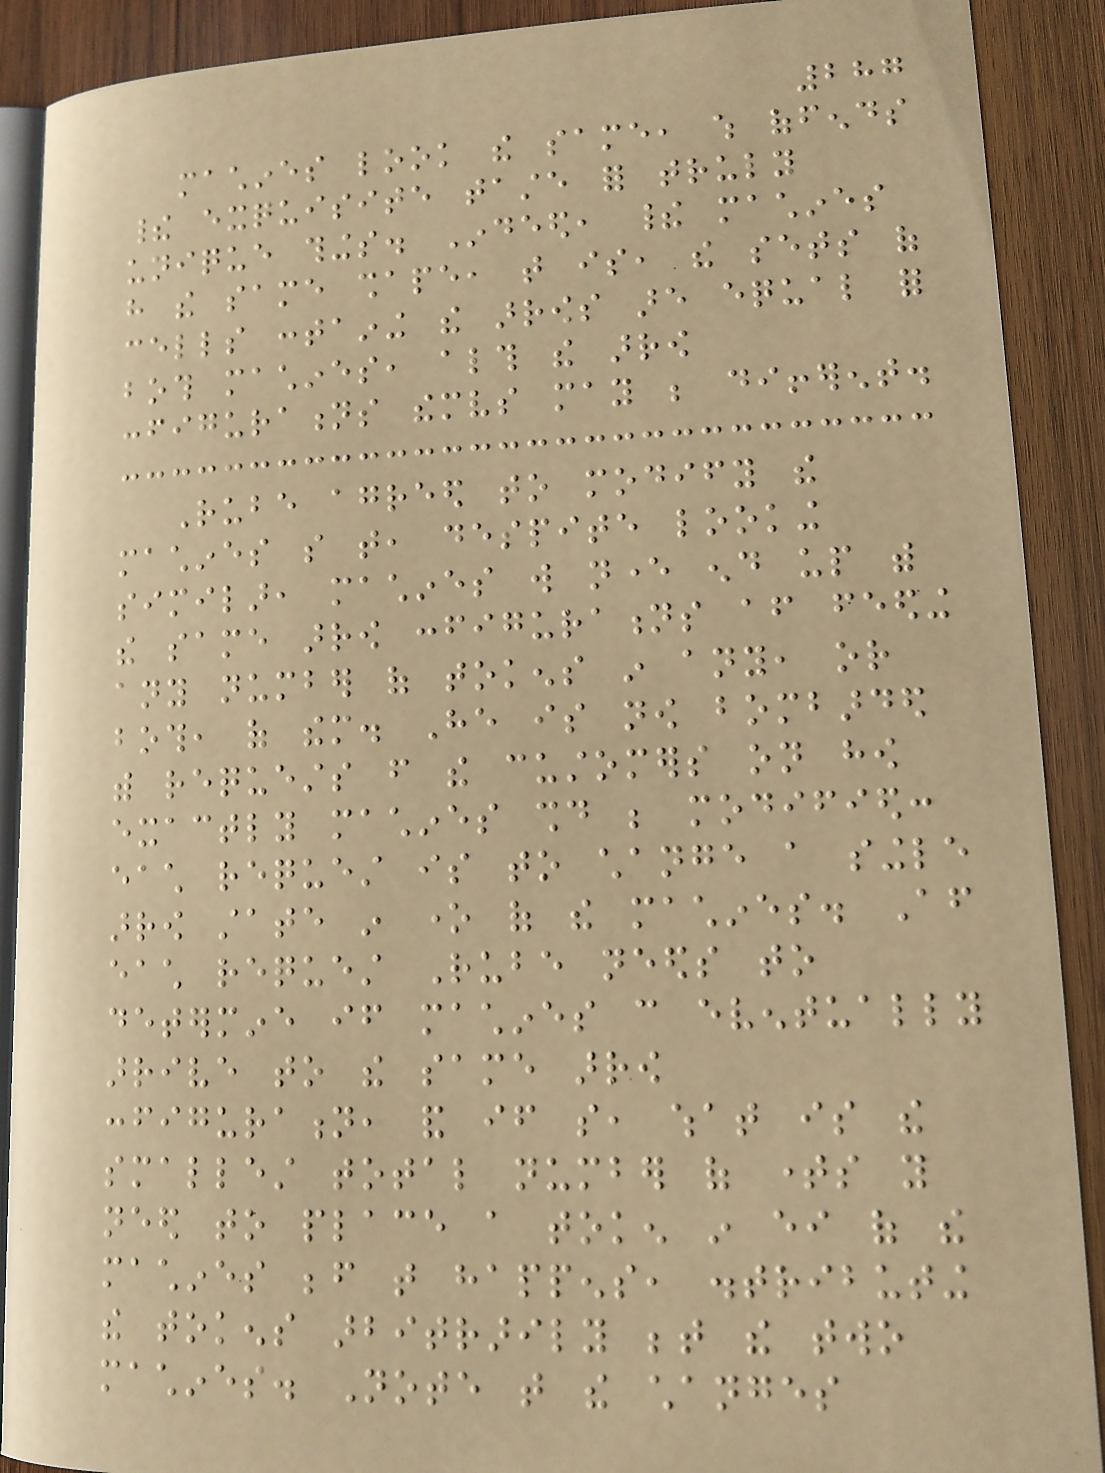287
machines look the same, which offends
their exquisite taste for truly
unique things. Indeed, their machines
have the same shape, that is, the sets of
cells containing the arrows are equal for
both machines, although the arrow
configurations themselves may be different.
Rube agreed to modify the
machines so that, despite looking
similar, machines will never end up with
the same arrow configurations after feeding
any number of tokens in any, or
both, of them. He is now bombarded
with requests from the customers on how
exactly machines should be modified:
each request is to change a single
arrow state in one of the machines. After
each request Rube needs to
determine if machines can eventually
arrive to the same arrow
configuration, and if so, what is the
smallest total number of times you
need to place a token in either of the
machines before that happens, distributing
the tokens arbitrarily between the two
machines. Note that the changes
